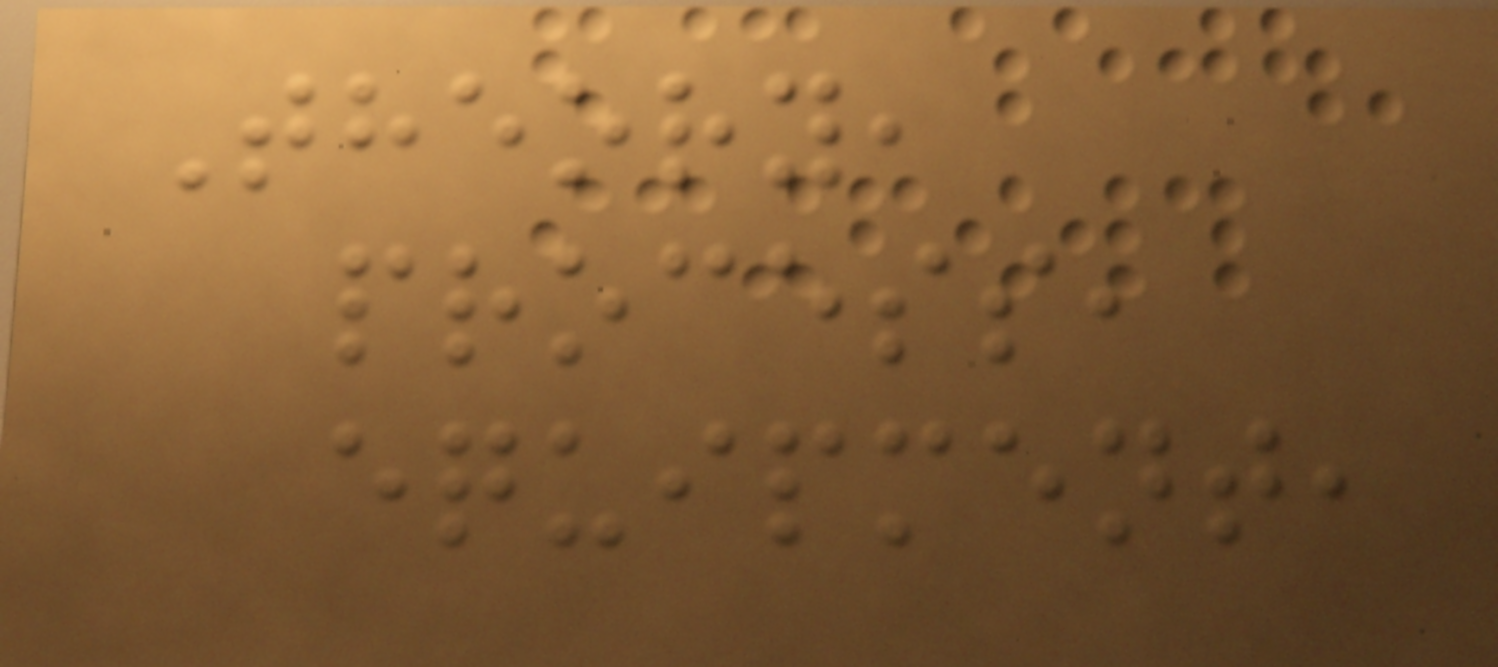Theory,
process,
equipment,
